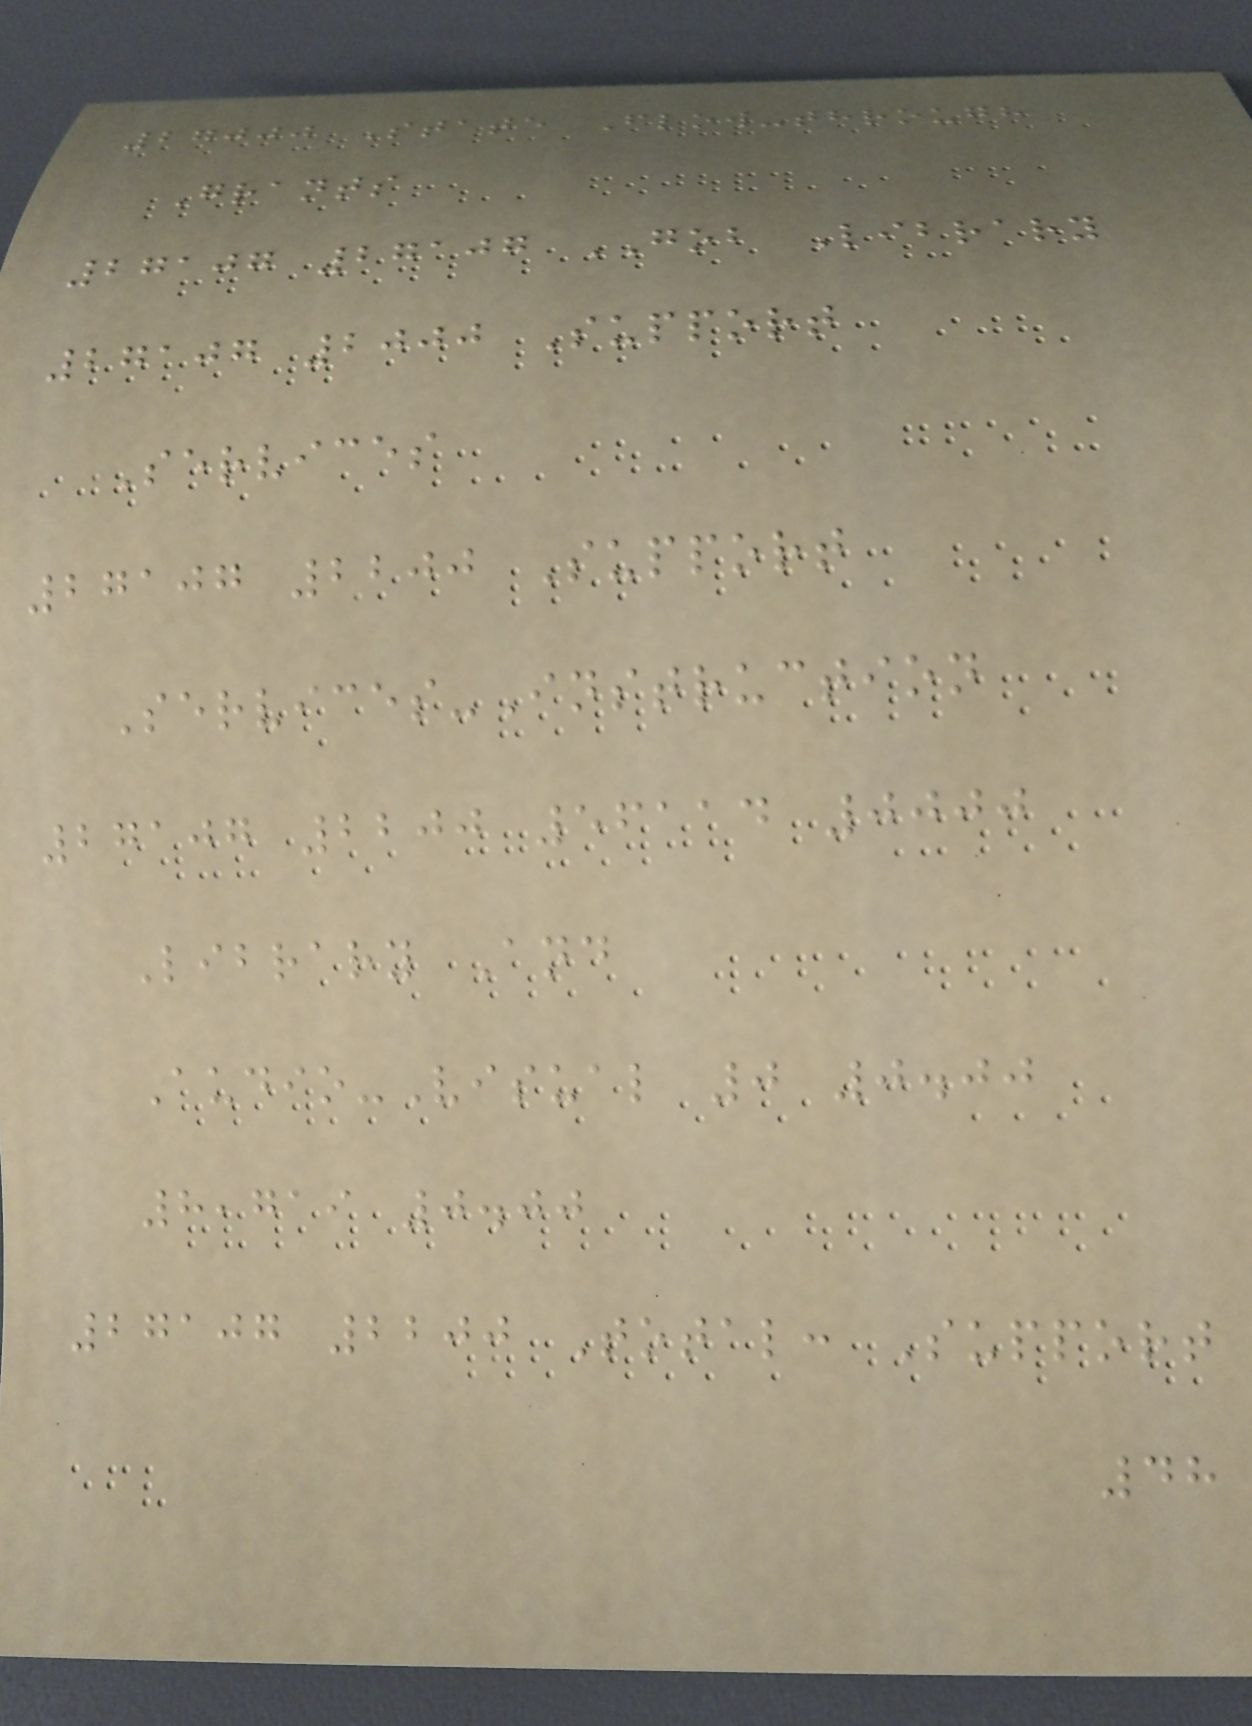27000 State Flow-through
Grants
27107 27107 GOB Library
27107 2000 Support
Services
27107 2200 Support
Services-Instruction
27107 2200 56114 0000
Library And
Audio-Visual 0 0.00
8,719 0.00
27107 2200 Total: Support
48
